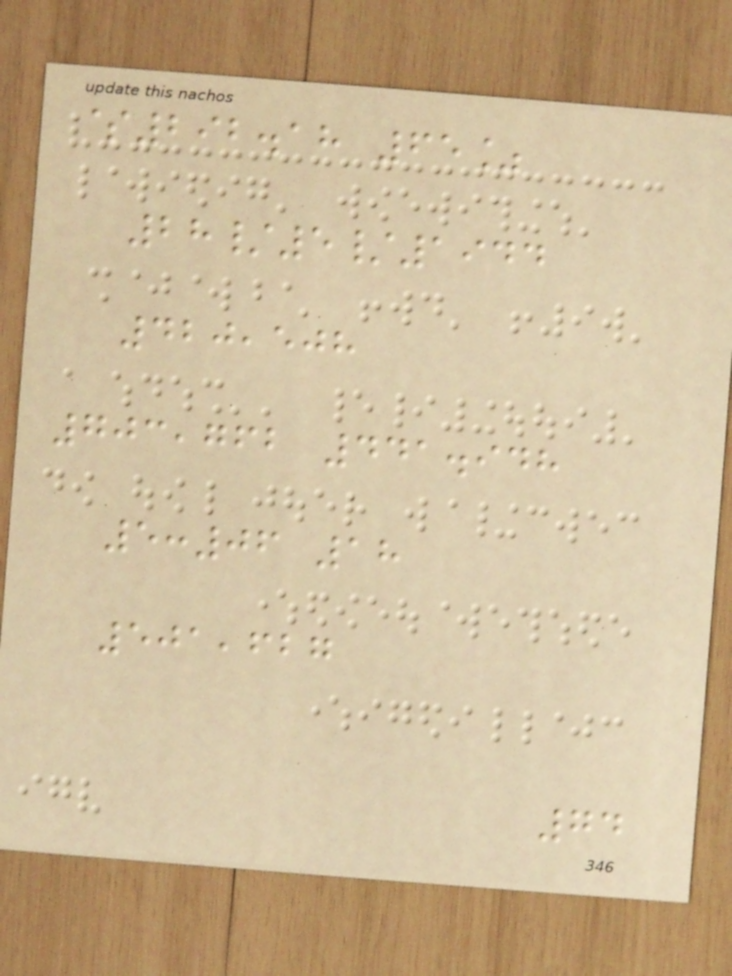$292.18 65%
28/5/1944
420,508
703,762 441.948
5:06 18
501,627
74
